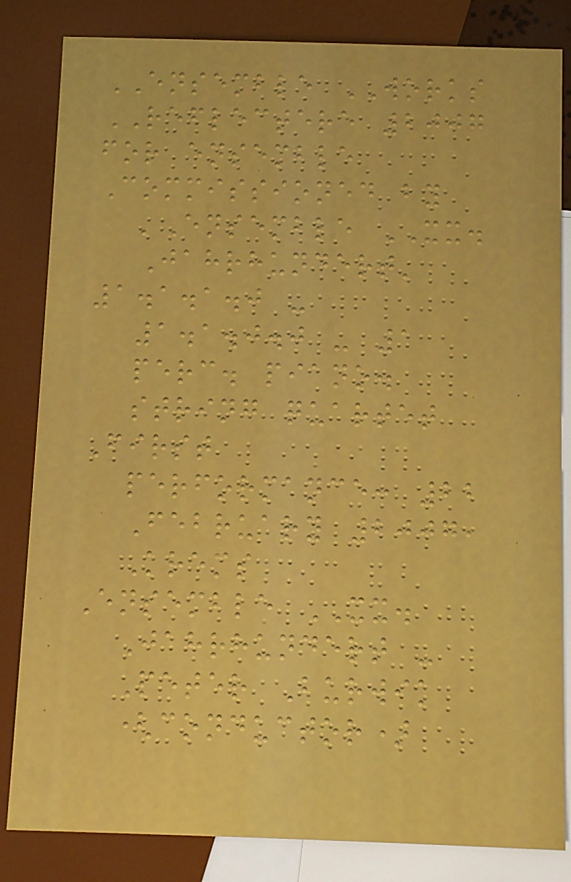ENSEMBLE WORKS
REFLECTERE 2007
for ensemble
Commissioned by
'Ensemble XX.
Jahrhundert'
1.1.1.0 -
1.1.0.0 - 1
perc. piano.
string quartet
First
performance: 22
February 2007,
Krems
Ensemble XX.
Jahrhundert -
Peter Burwik
(conductor)
